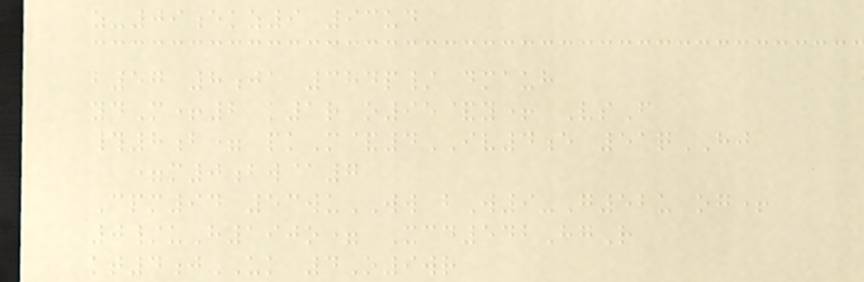z-09ekz9 93ud
b57 8ja 384p/ dmauh
ydM+2 k1r o95&y+ VsF
#8b= pkM&4IV4e 51qHJ
=m0bw@7
Cpm94 53wuWW bW9-G52u og+
0/uH190o= Xcd542HgR
kt4jUK 4O9wr
